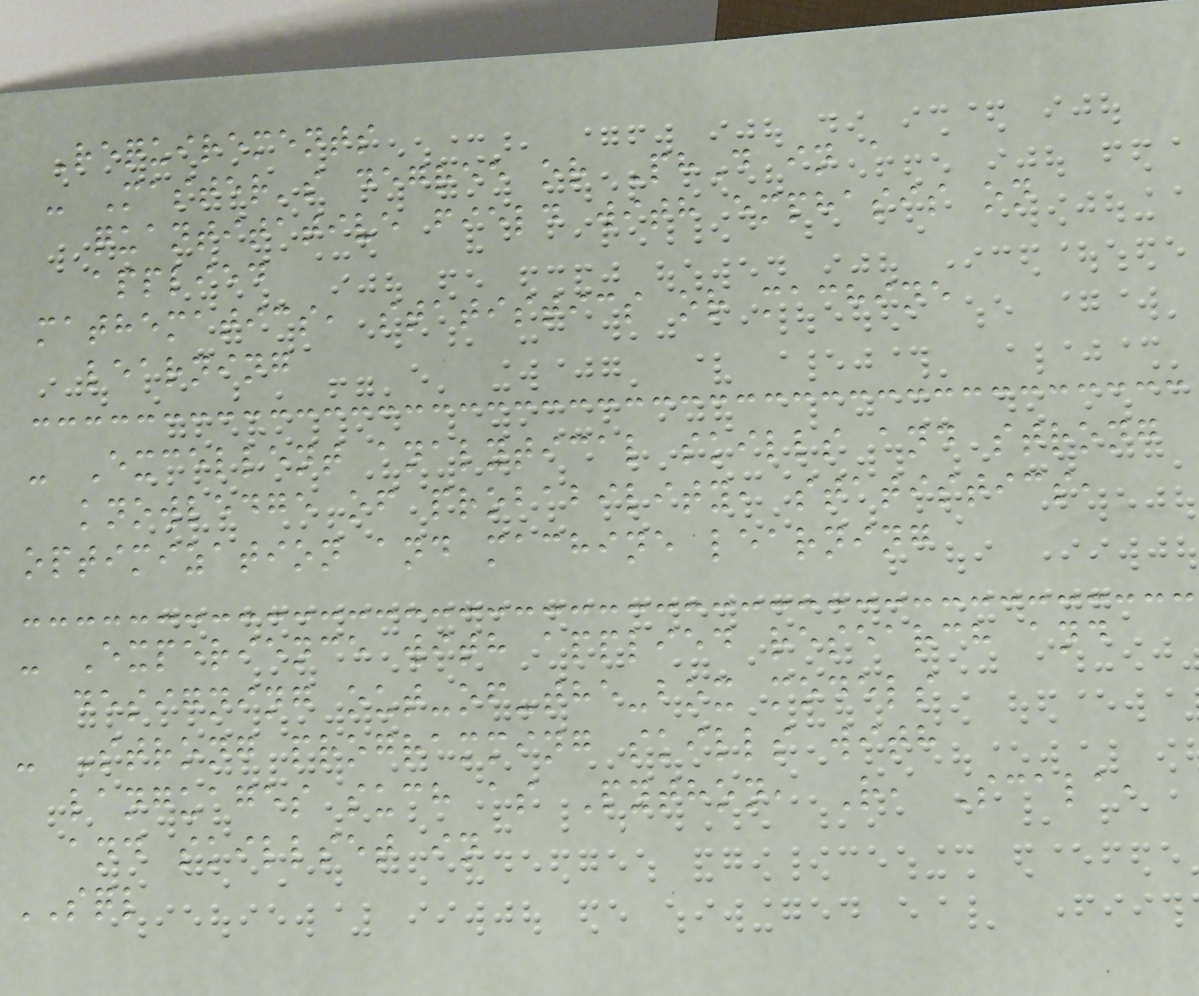Requirements
- Master's degree or PhD in a
quantitative field with emphasis on
applied
mathematics, statistics or machine
learning
- Excellent analytical skills and strong
knowledge of probability, statistics,
optimization and machine learning
- Experience with applied research and
designing out-of-the-box models
- Strong programming skills with
languages such as Python, R, Scala,
and skillset in
SQL
